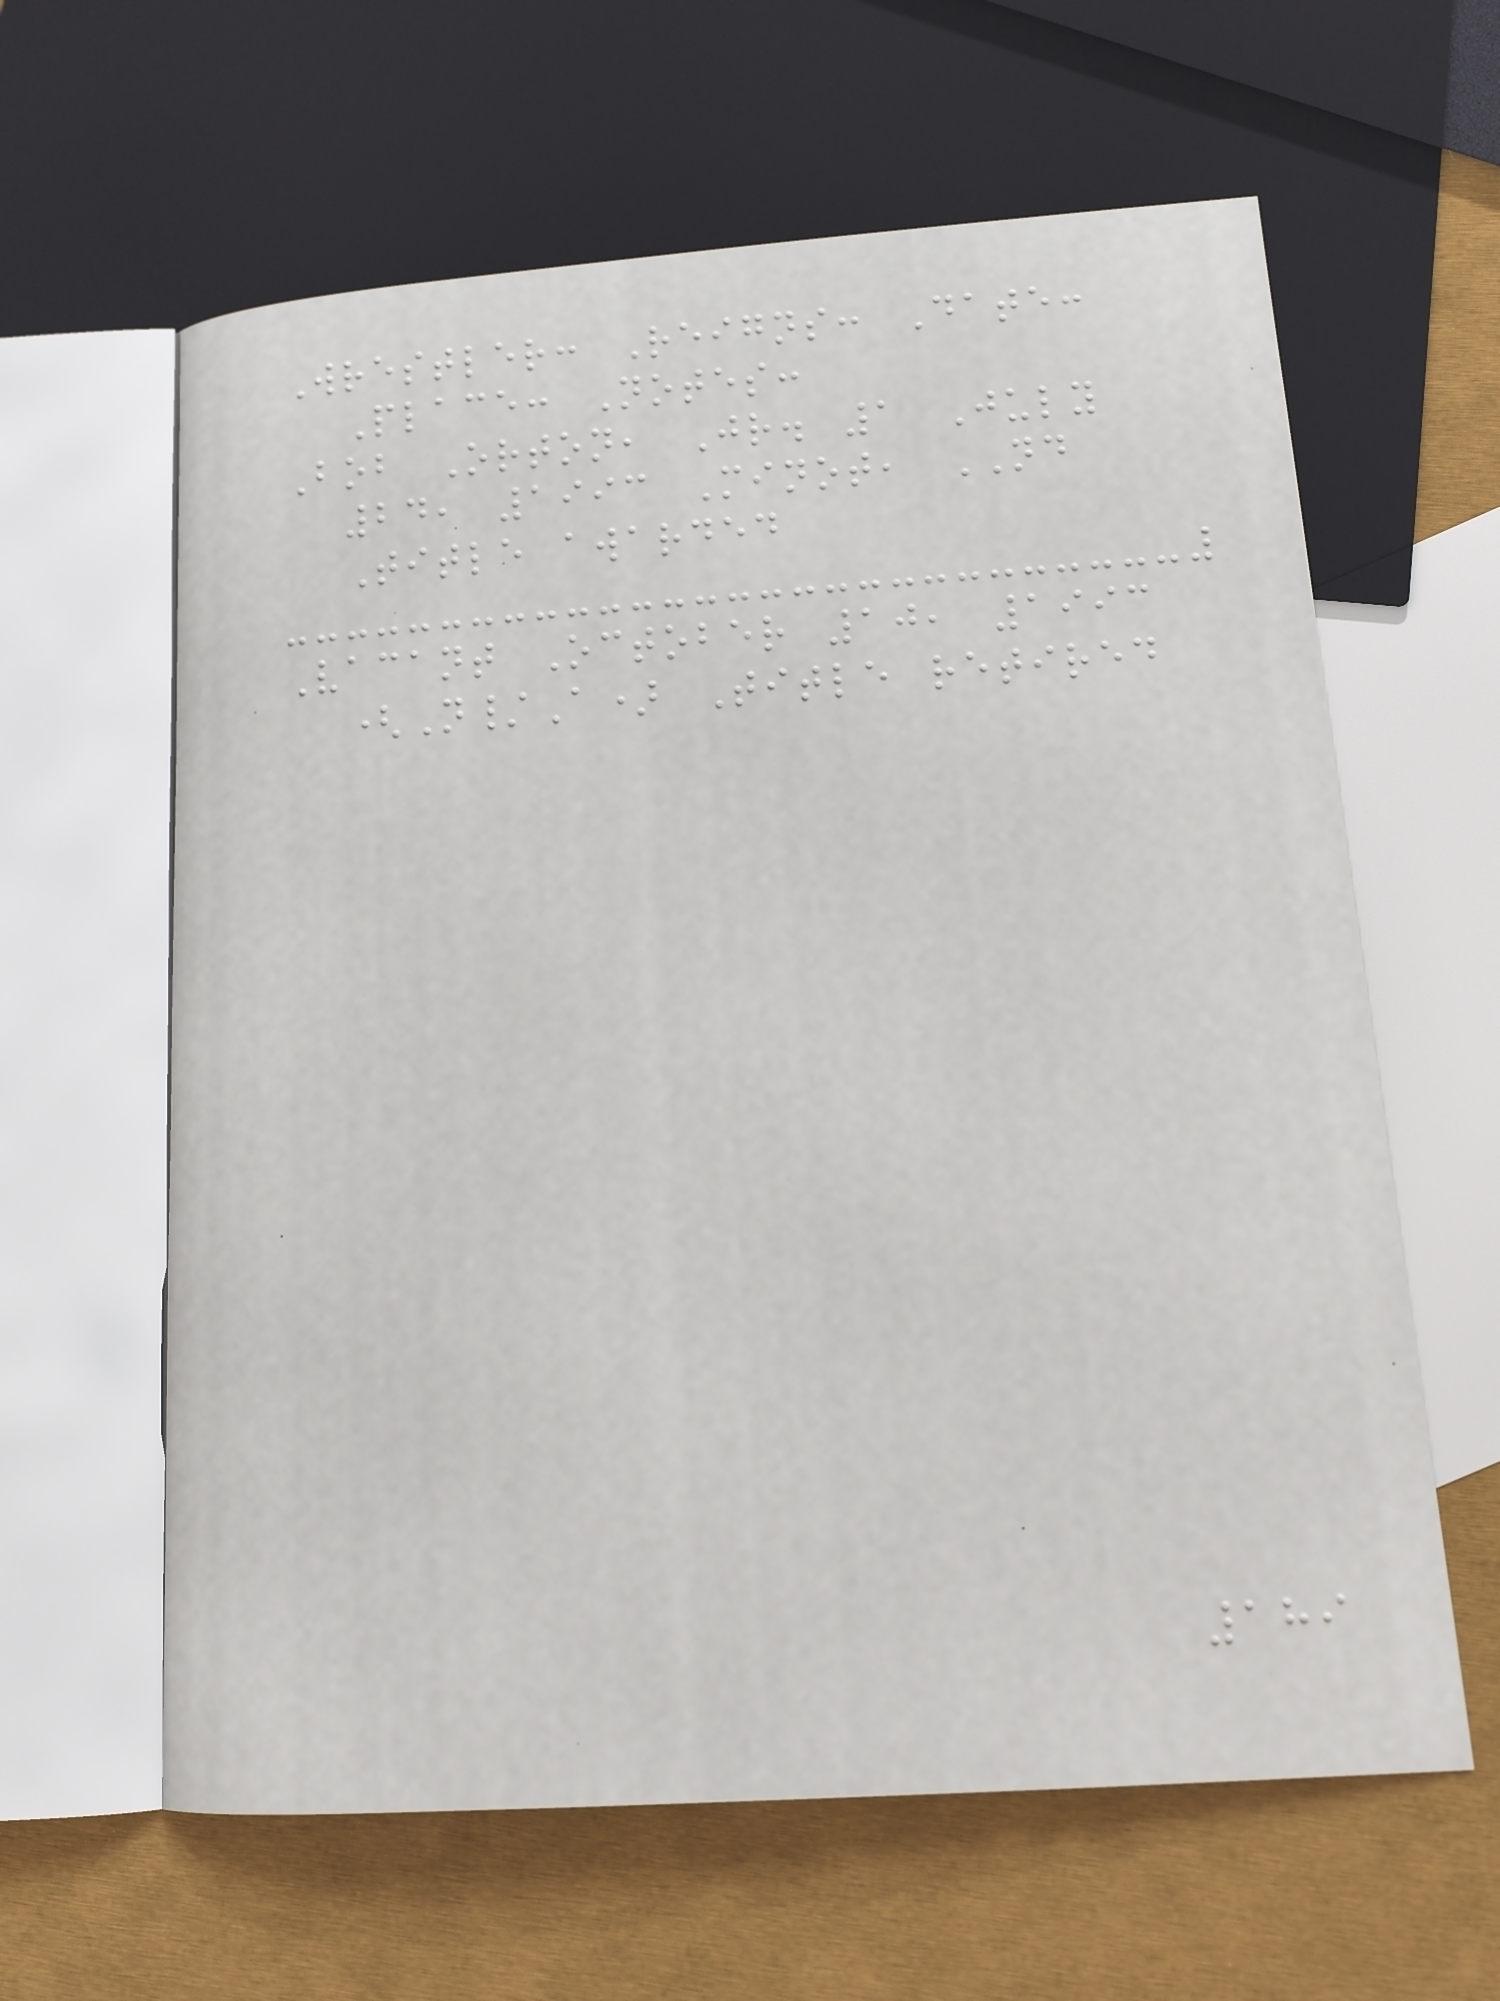Wrestler: Reigns: Date:
Place: Notes:
Bob Orton, Jr. 1 July
24, 1993 Minot, ND
Title awarded
Vacant October 10, 1993
(N/A) Title retired
189
